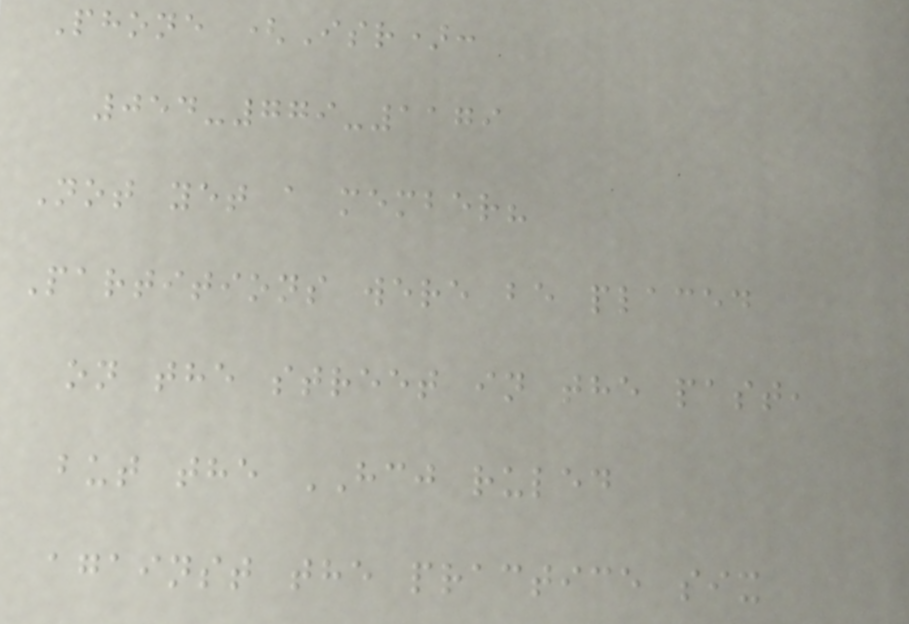Phone (Isr):
054-779-1179
Not yet a member?
Partitions were be placed
on the street in the past,
but the HCJ ruled
against the practice six
